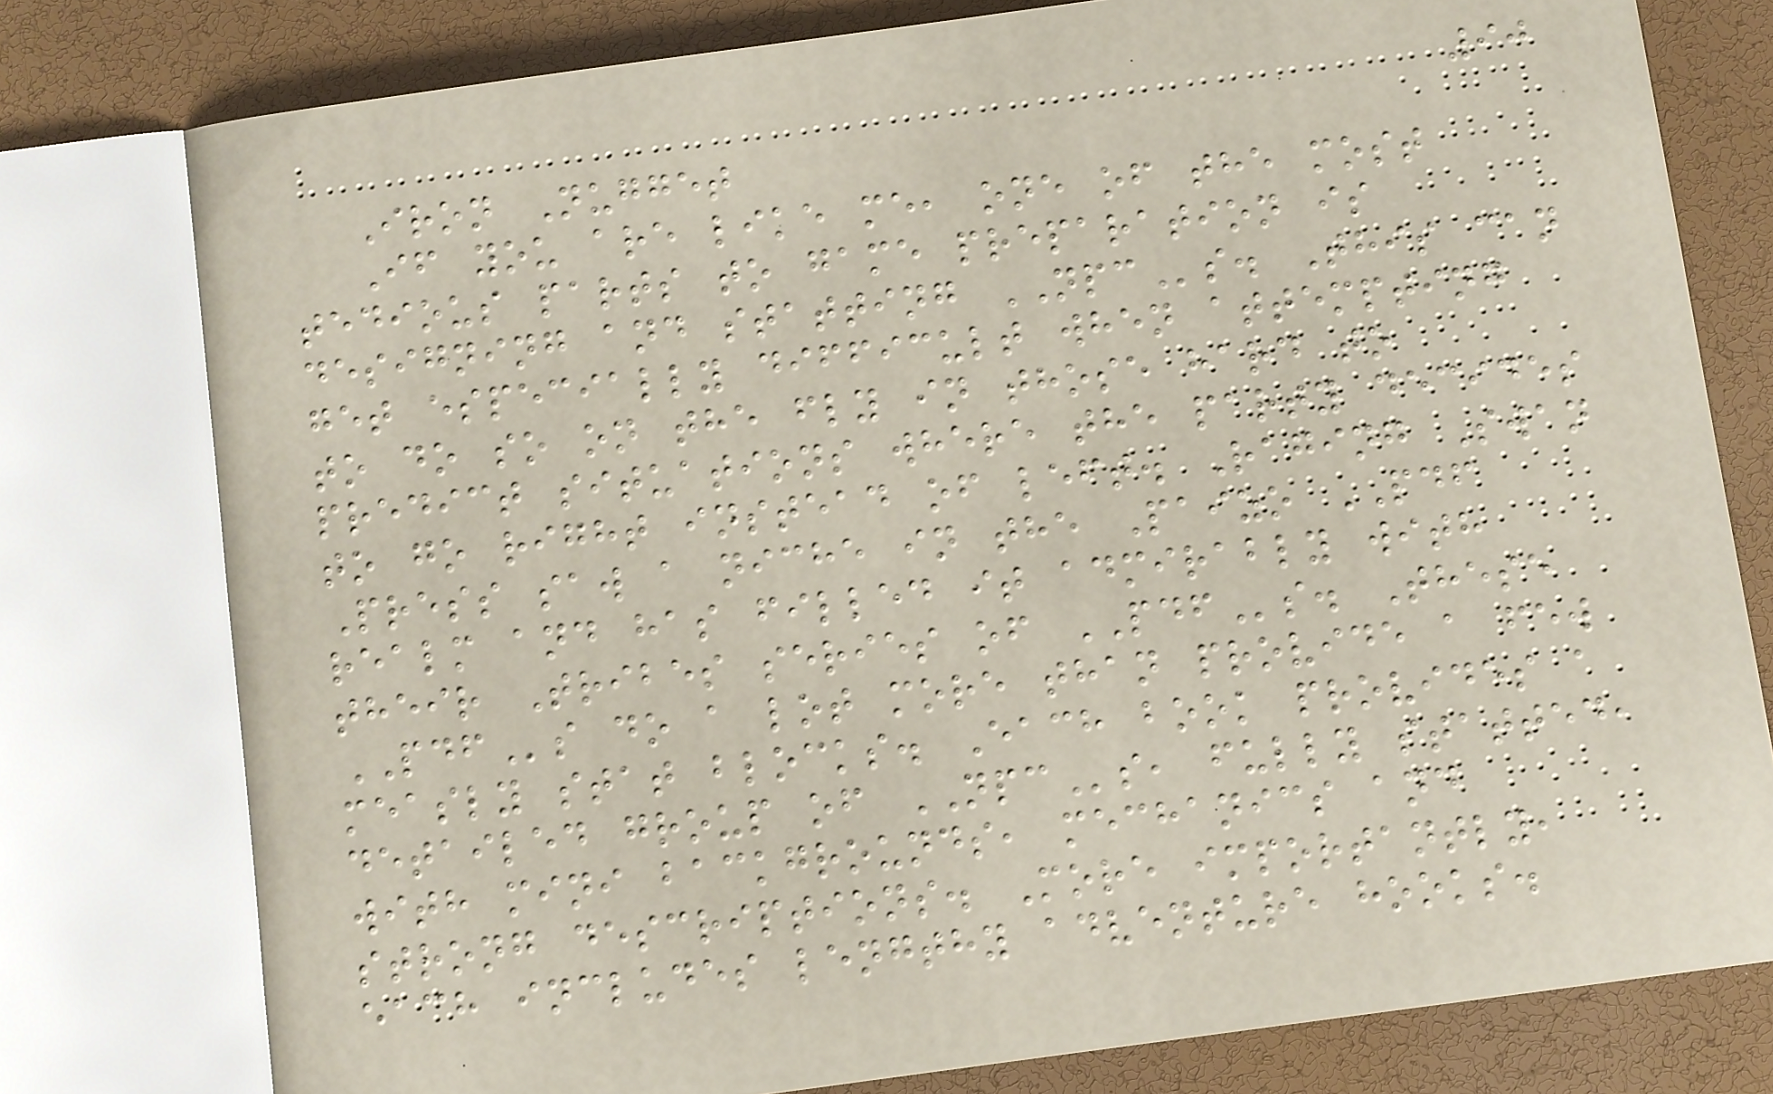90
Iron Nugget
If you are like me, one of the most
tedious parts to game preparation is
designing and statting NPCs. This can
get especially difficult when attempting
to do so on the fly in those hard to
predict situations where the party decides
to go right instead of left. Raging Swan
Press saw a niche in the Paizo PDF
realm and has filled it admirably with
their Tribes series of PDFs. These
PDFs do a lot more than provide a few
measly stat blocks. Each book provides a
detailed group of NPCs, fully statted,
with mini backgrounds, mechanics and
strong descriptions. More importantly,
each includes lengthy adventure hooks.
